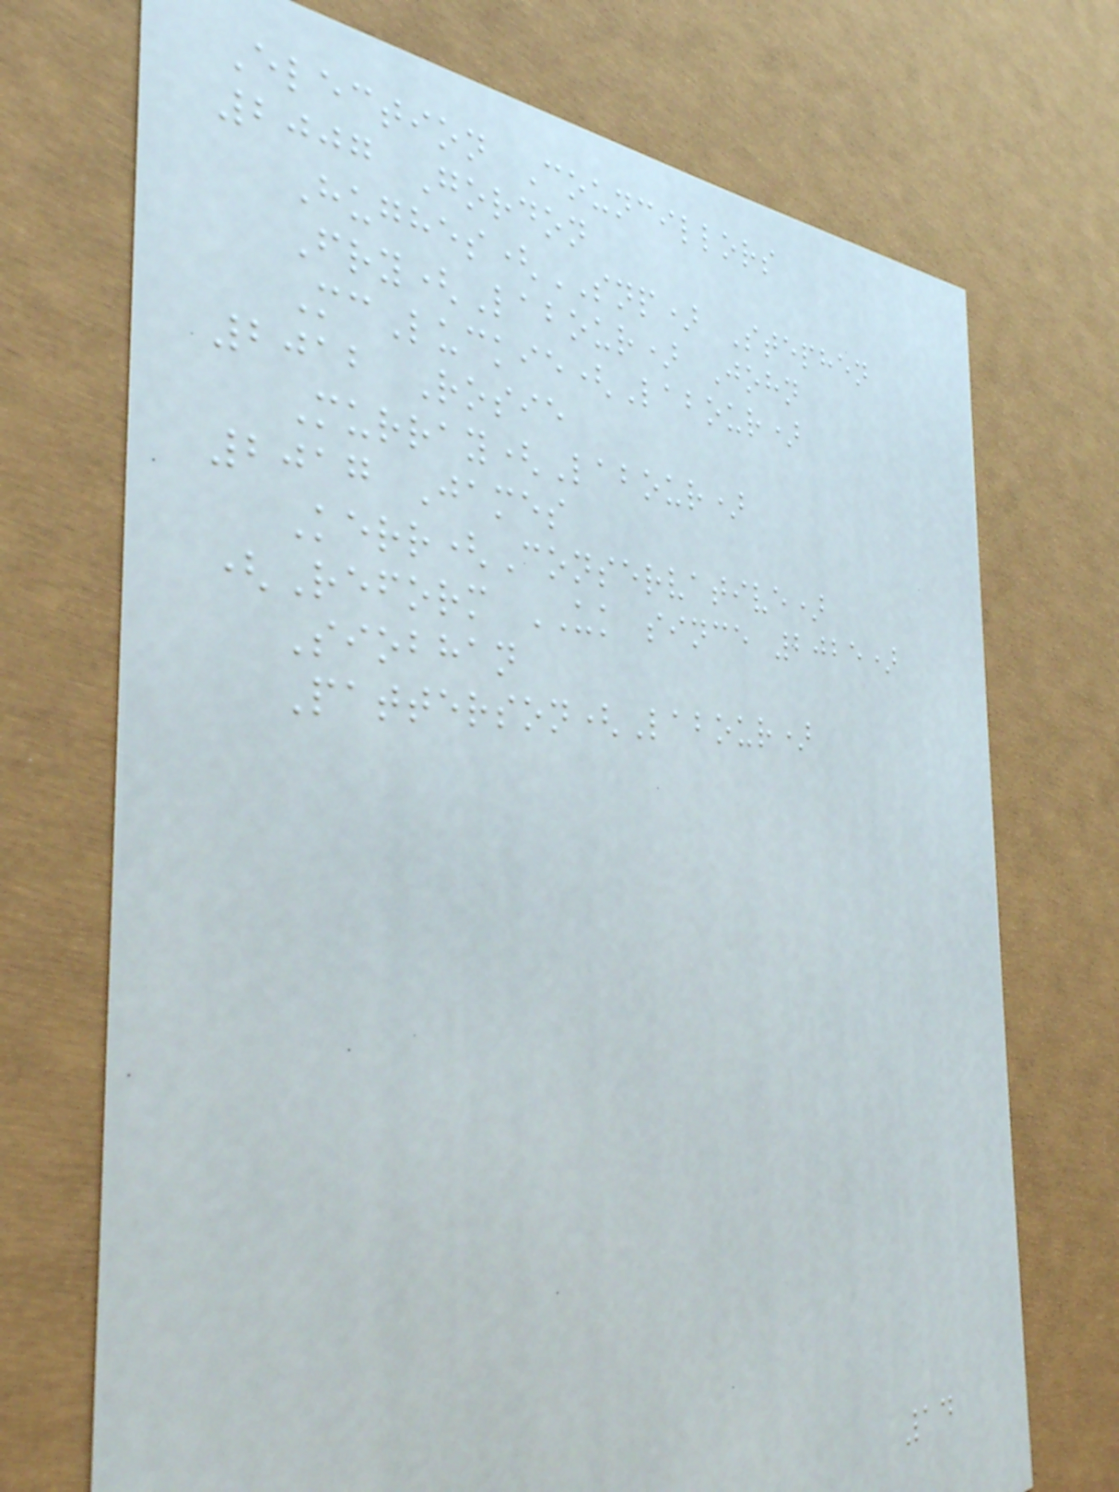Election Councillors
2007 Gordon
Hughes(SNP) Stephen
Fry(Labour) John
McLuckie(Labour)
2012 Rosie
Murray(Labour)
2017 James
Kerr(Conservative)
(Reform UK since 2025)
Siobhan
Patterson(Labour)
14
